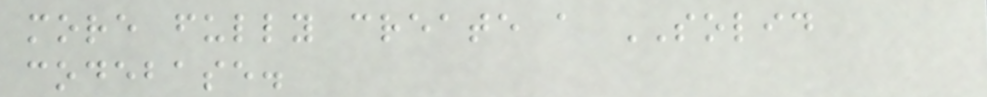more fully create a SOLID
codebase.
